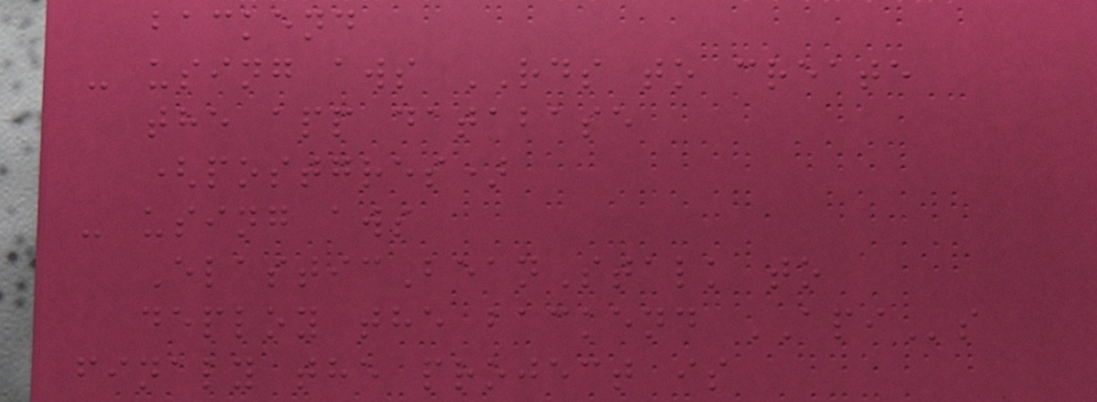backend
- using aws RDS to create
the app database
(postgres)
- using aws
ElasticBeanStalk to
deploy the backend APIs
finaly the project is
